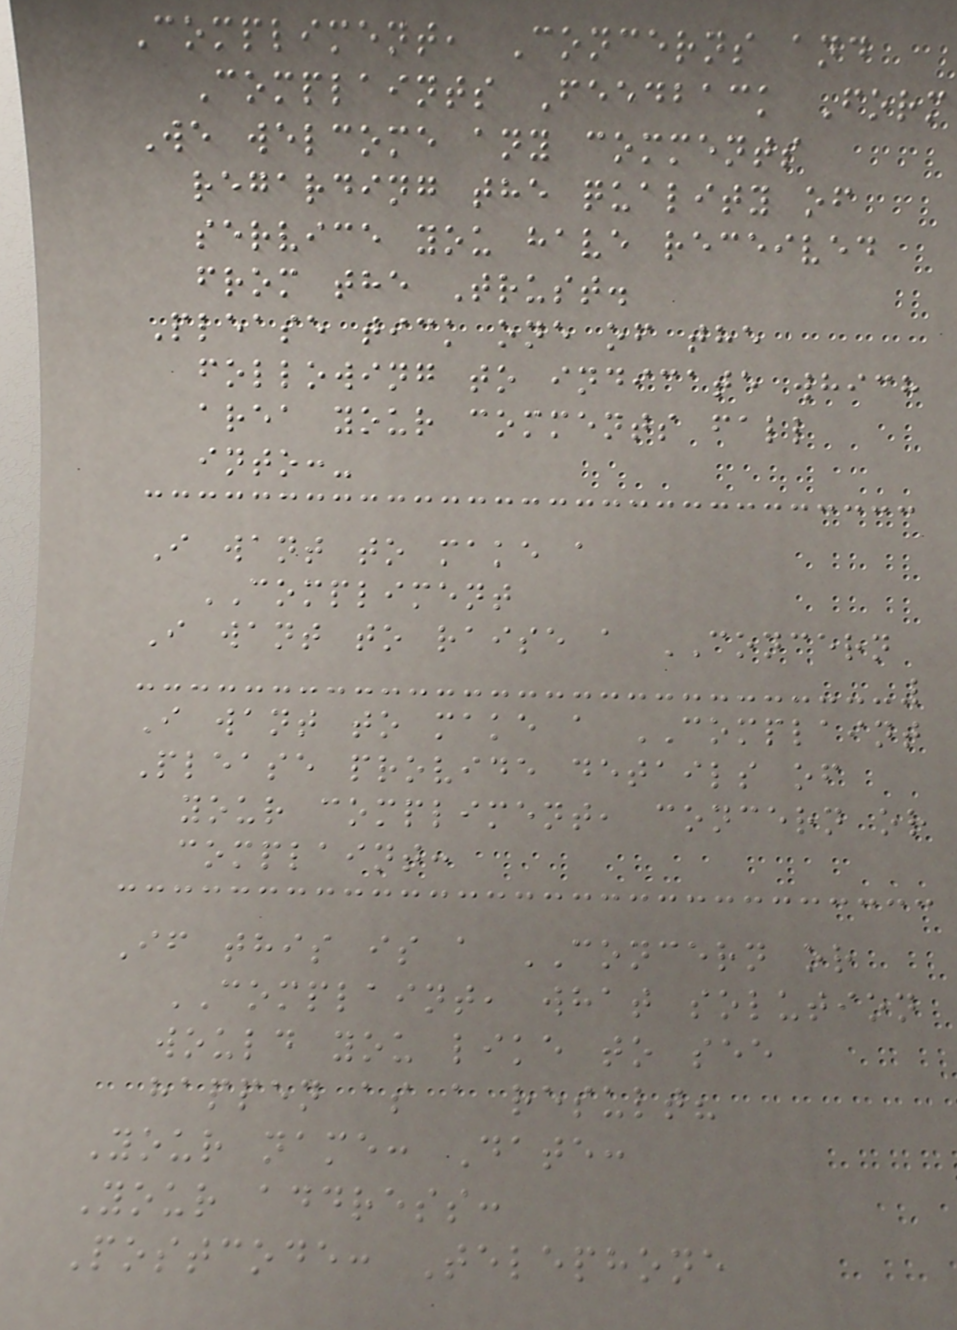Compliment, Concerns and
Complaints Feedback Form
We welcome any comments
regarding the quality of
service you have received
from the Trust.
Please tick one of the
following to indicate which
area your comments fall
into:-
I want to make a
COMPLIMENT
I want to raise a CONCERN
I want to make a COMPLAINT
Please provide details of
your compliment, concern or
complaint:
If this is a CONCERN or
COMPLAINT, what solution
would you like to see
happen as a result?
Your name: Date:
Your address:
Postcode: Telephone
